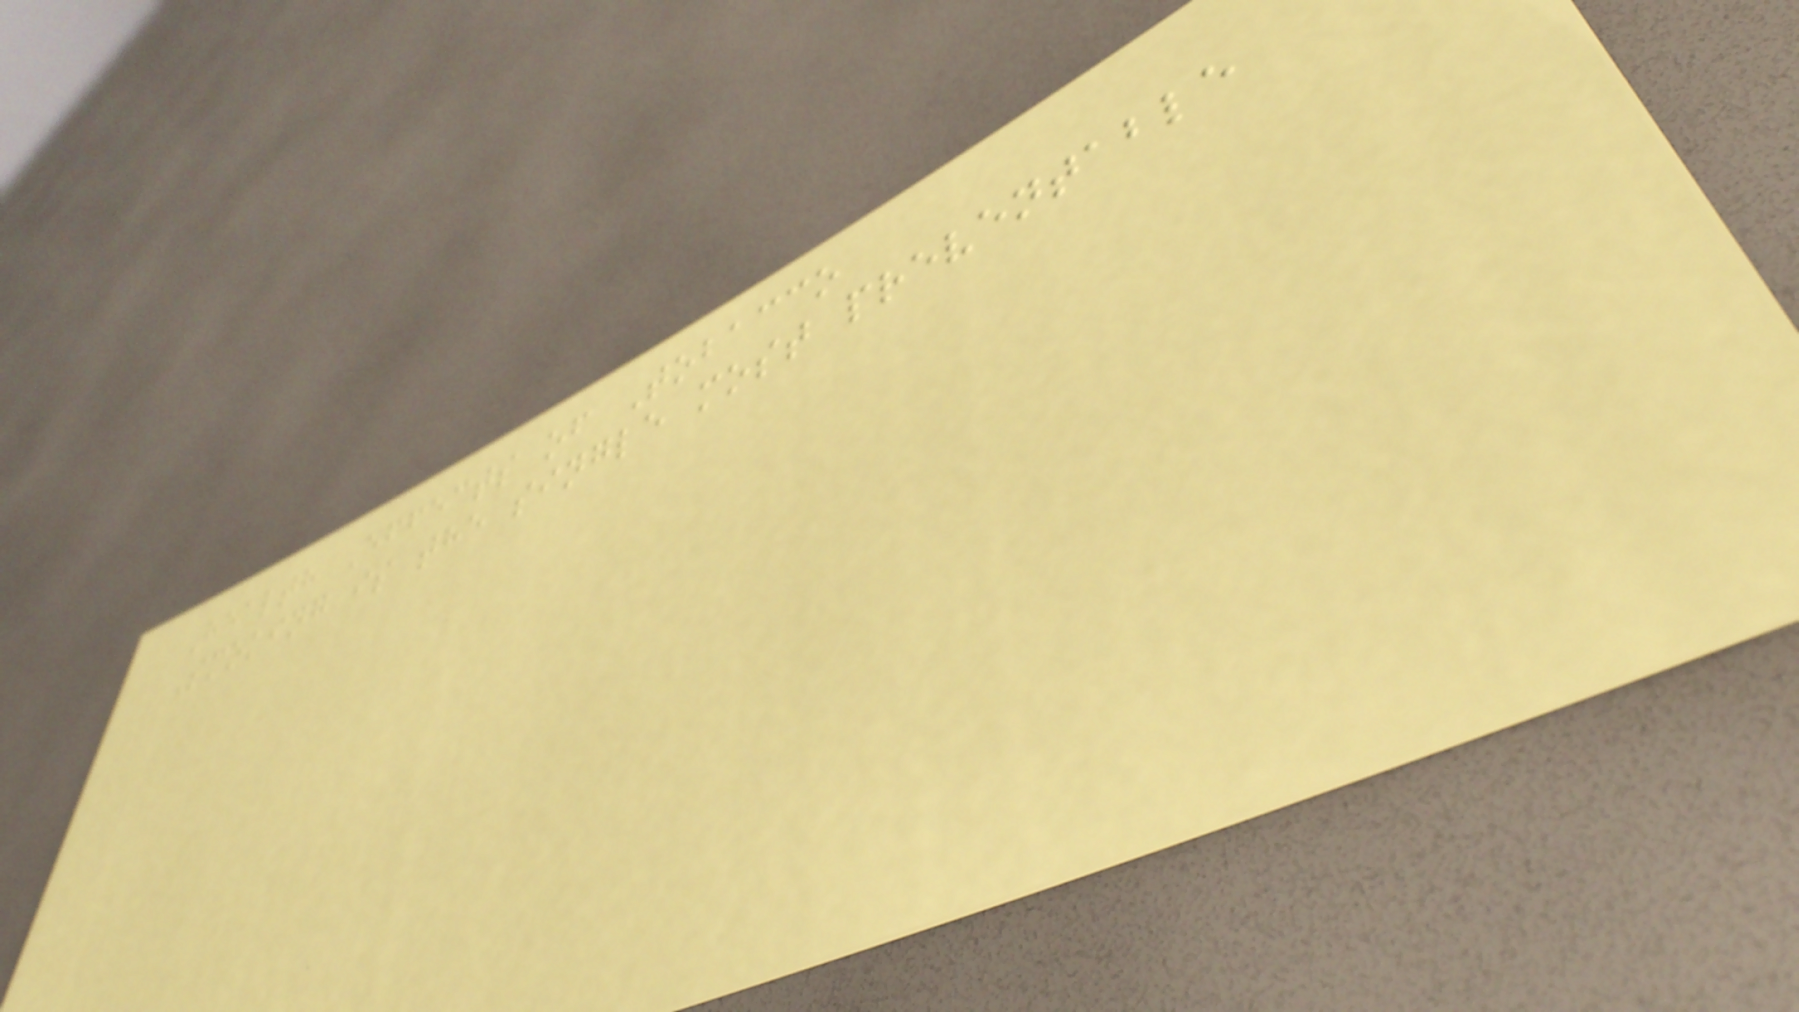Health Effects of Tobacco
Smoking is the single most preventable
